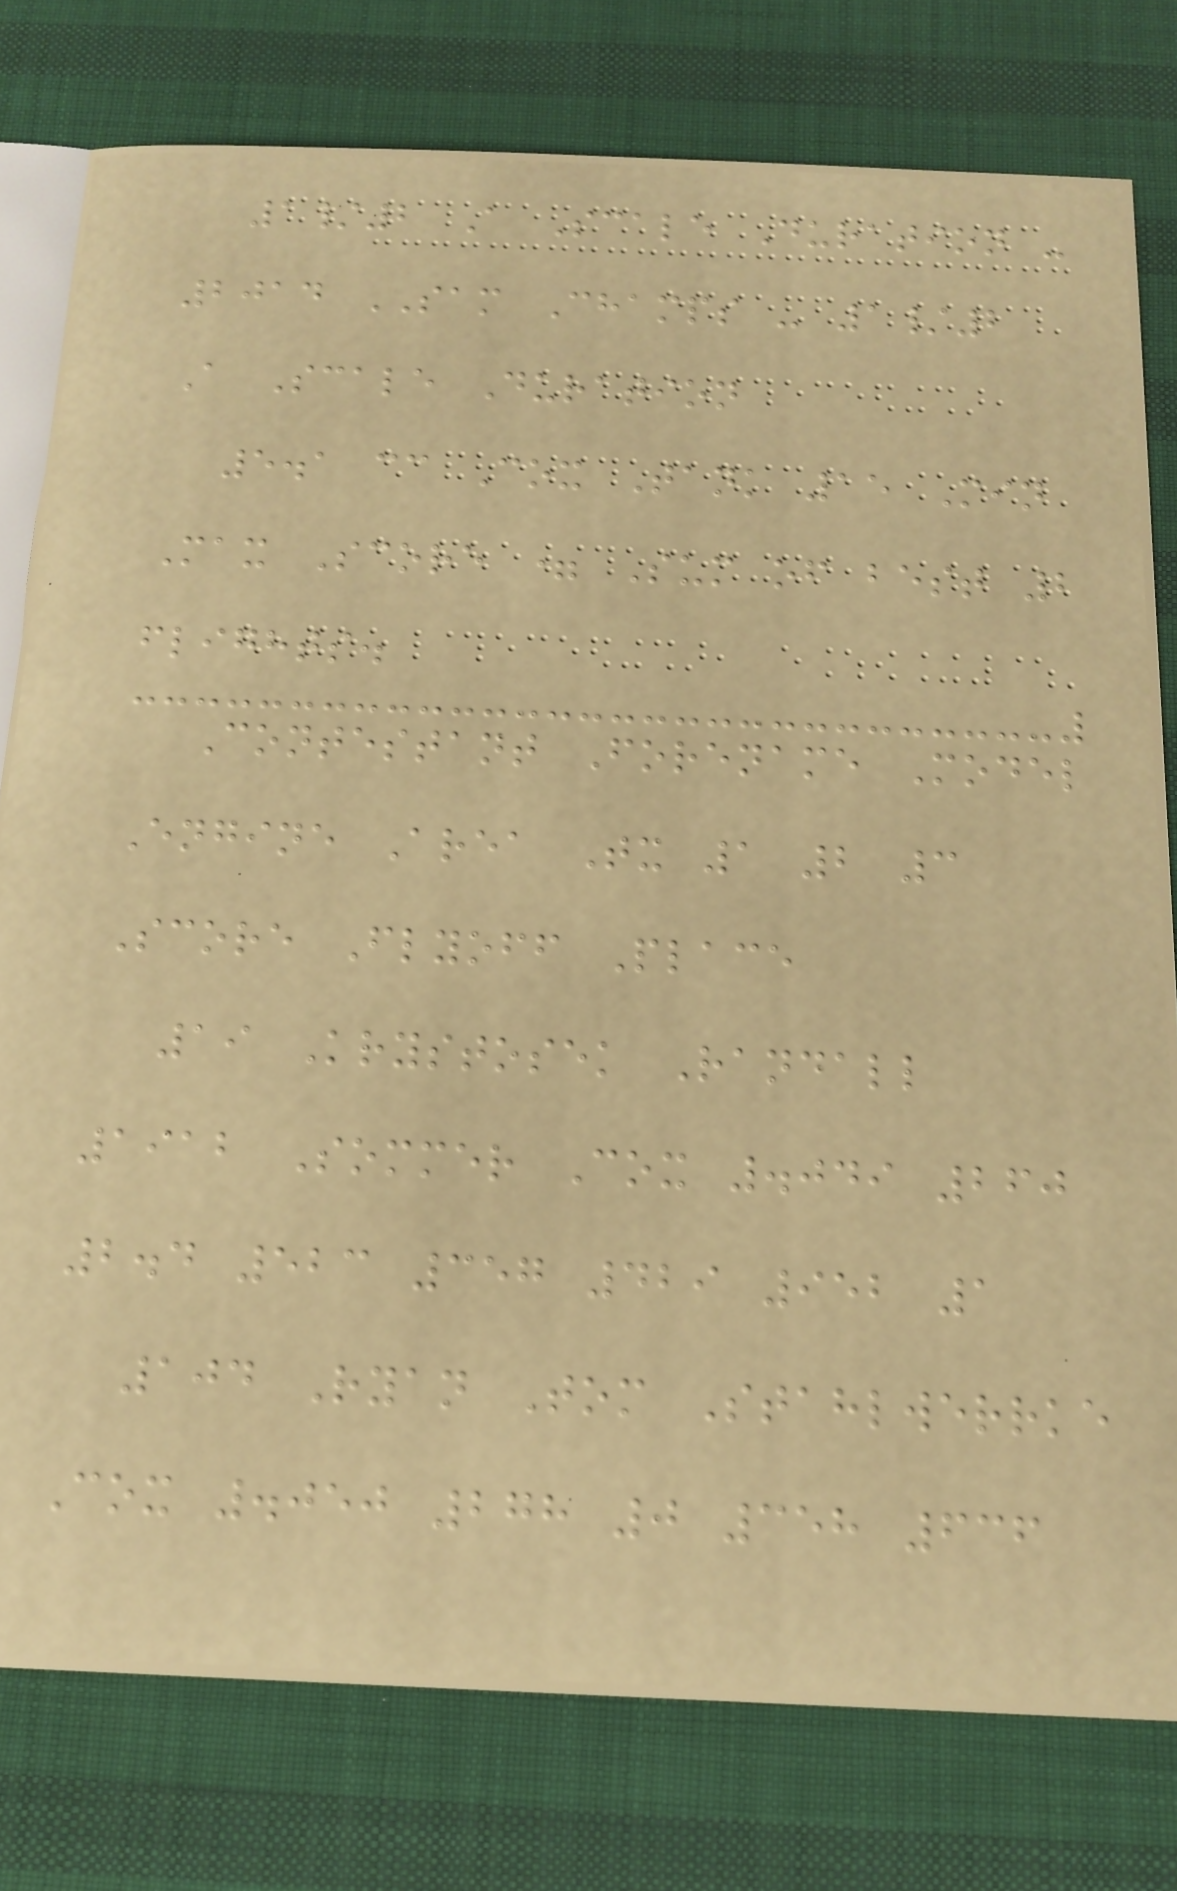1/2 A Scale Duration -
2014 SAM Champs - 1/2
A Scale Duration
5.1 cc Cox Tank 15 Min
Max Score = Sum of best 2
flights.
Contestant Forename Model
Engine Area Tx 1 2 3
Score Flyoff Place
19 Krystosek Randall
1912 Sommer Cox .049 260
2.4 523 357 429 952 1
104 Ryan Tom Stahlwerrke
Cox .050 278 0 358 636
